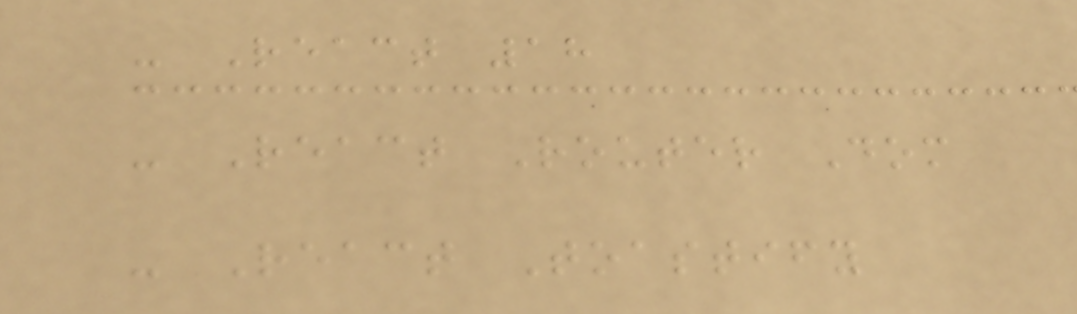- React 18
- React Router Dom
- React Toastify
